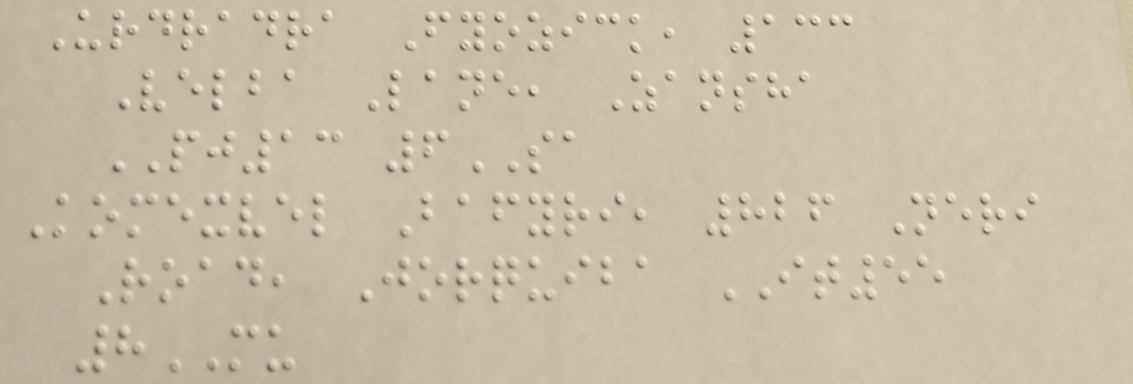Urdradra Fyozick, 133
Velba Lane, Zansha
PJ13 6SA
Komexvel Bafyri, 826 Neri
Road, Jorquiba IT55
8MU
